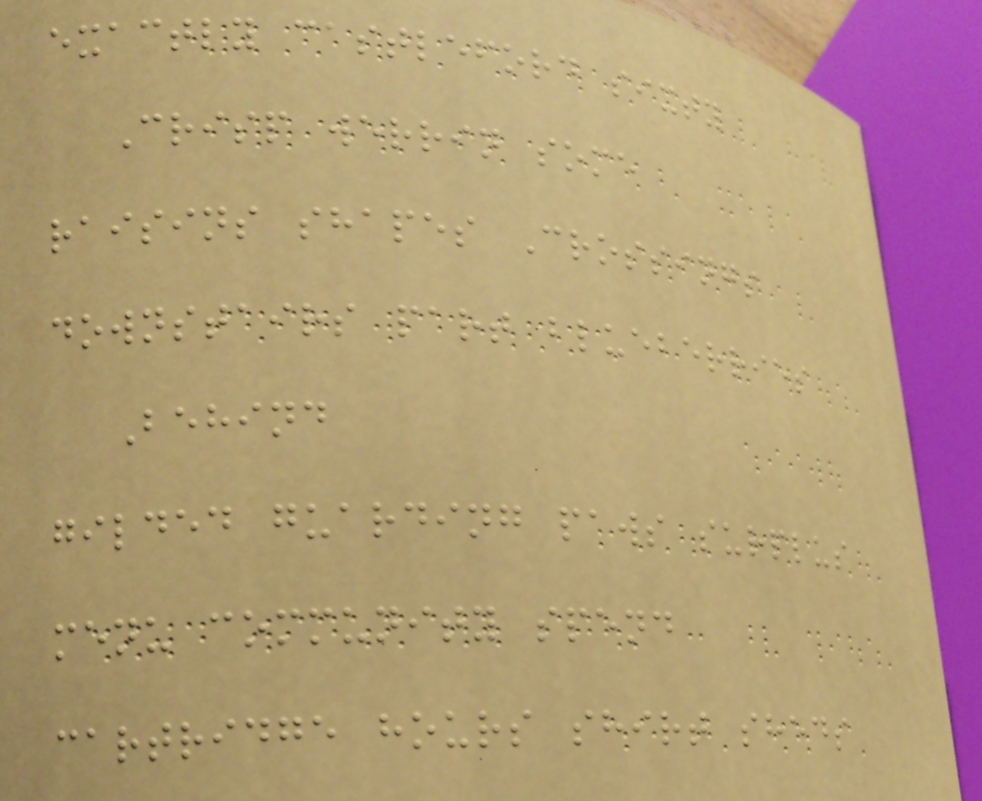exactly castleford sixty
Crisp werrin some
raisins shapes Crossings
downstairs part blueberries
Behind
gilded guarding paws surplus
menu community spend
cartridge hours shirt sheds
